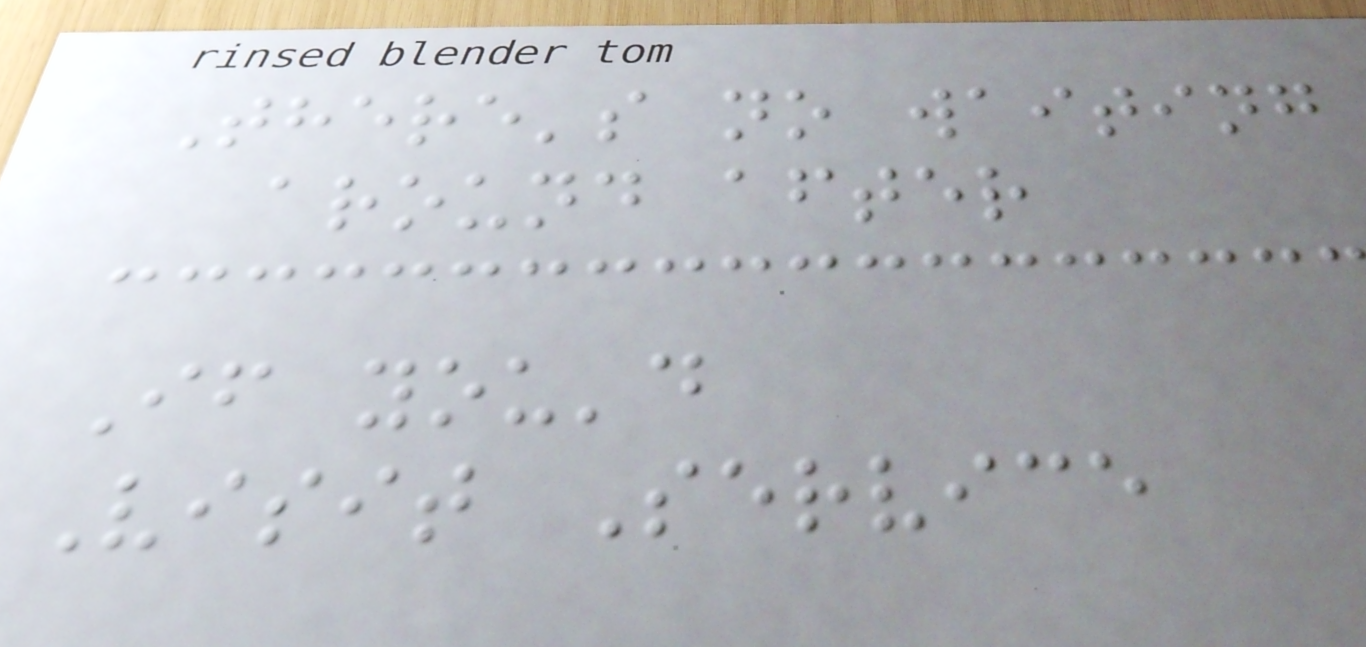There's no waiting
around after
If you'd
Visit Service
